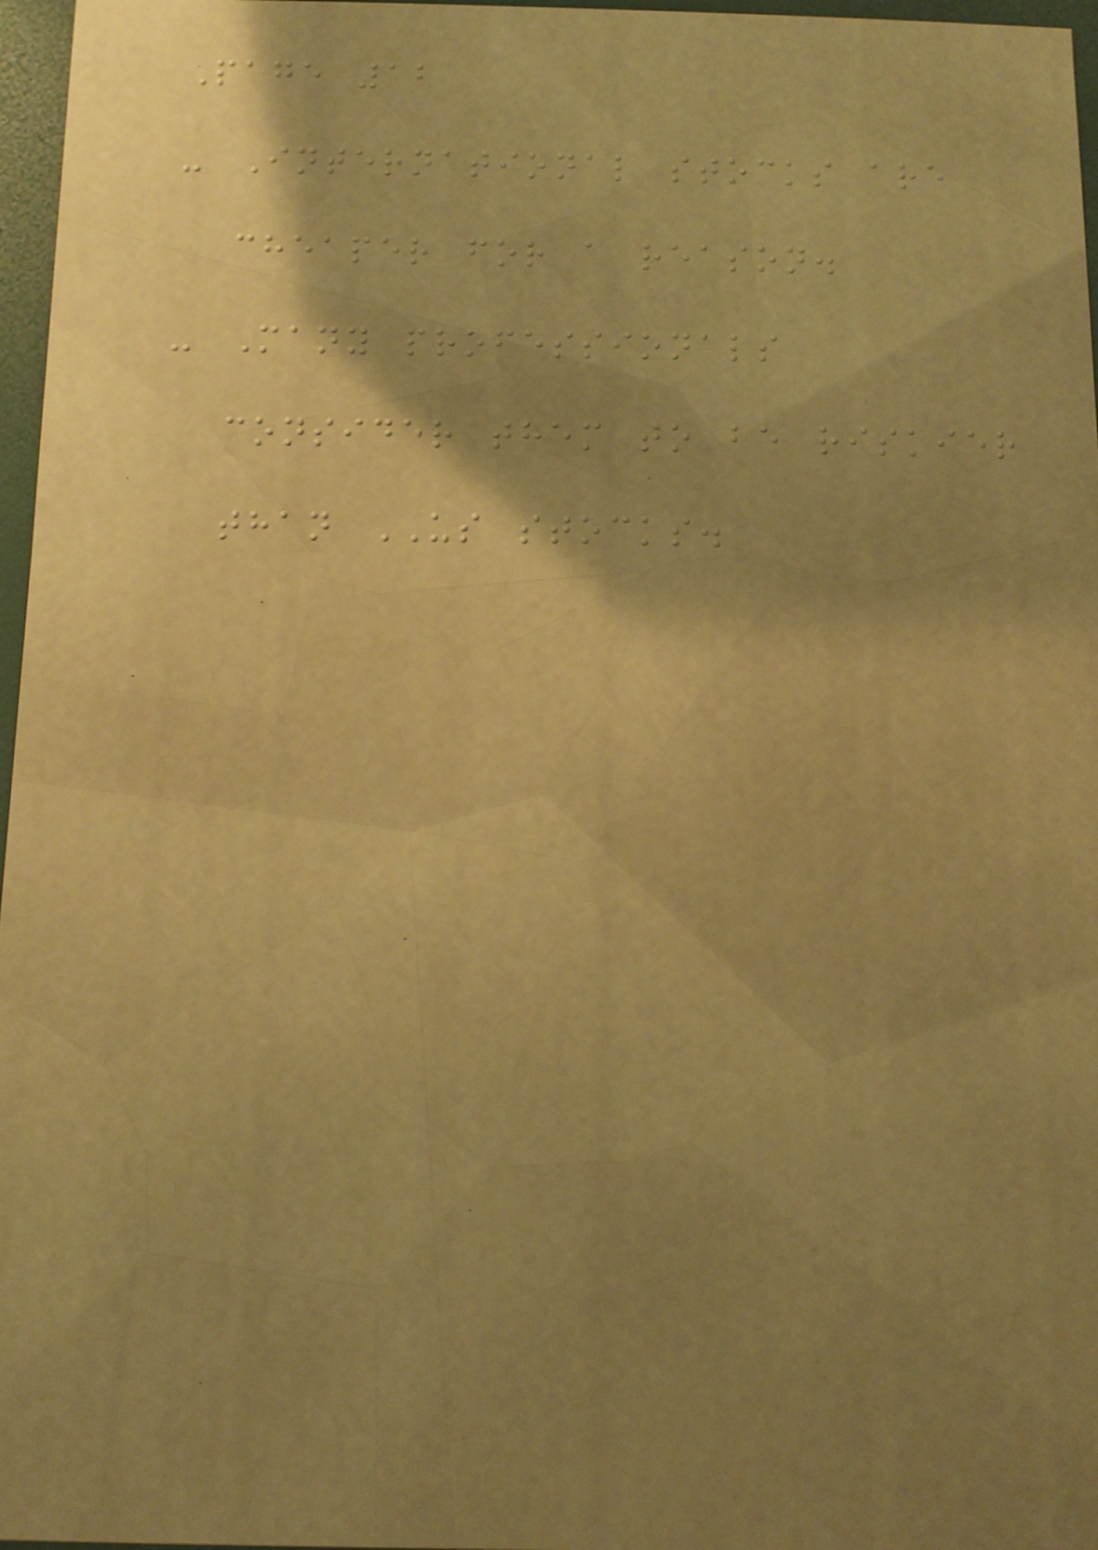Page 12
- International stocks are
cheaper for a reason.
- Many professionals
consider them to be riskier
than US stocks.
